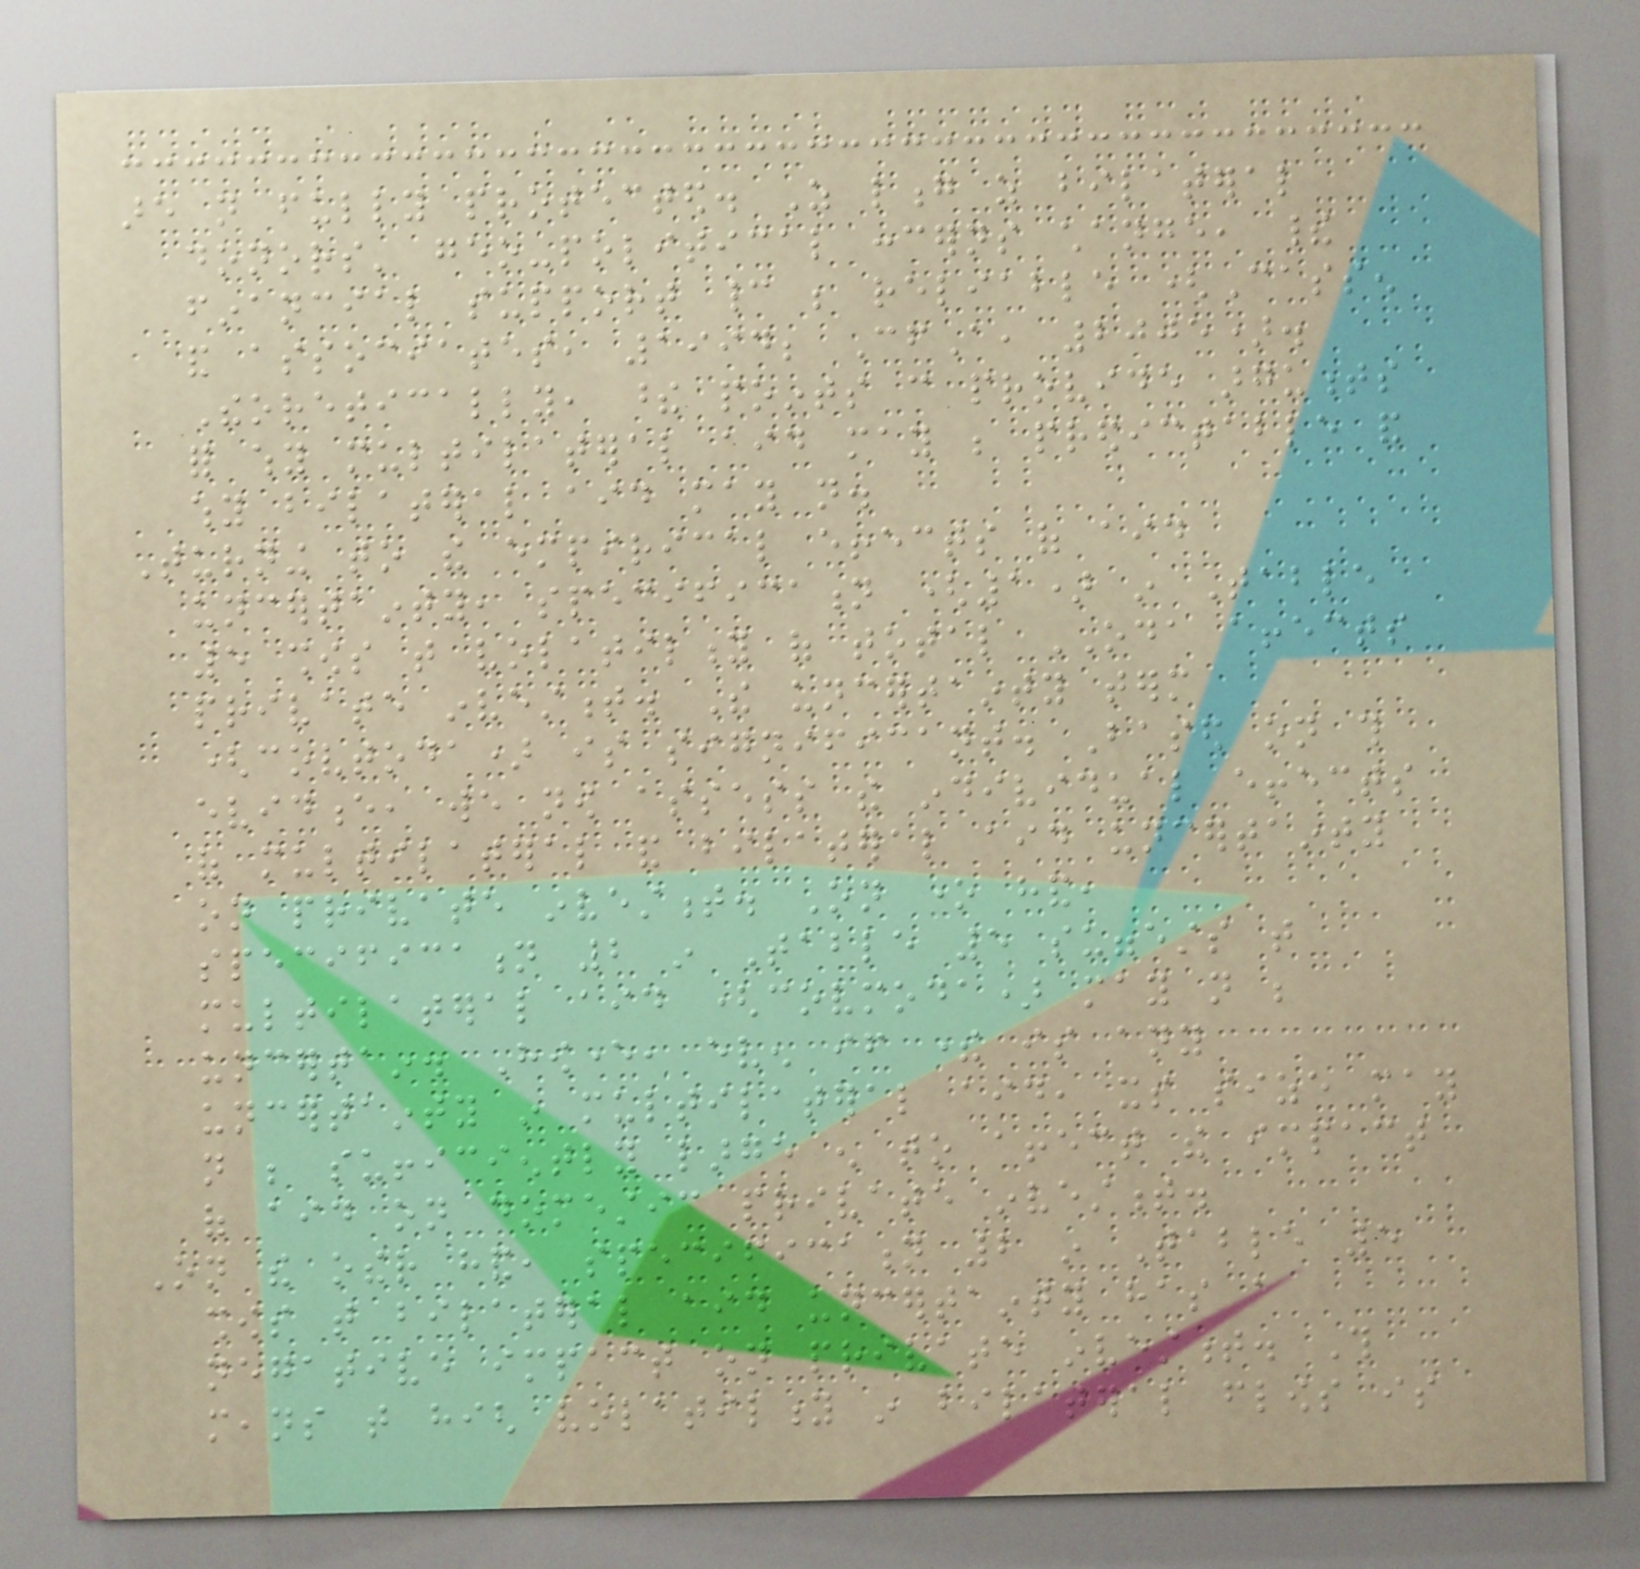are not fully protected. As long as bilateral
donors' geo-political concerns change, their
financial support cannot be reliable (Cassen
and associates, 1994; CfA, 2005).
Theoretically, these points can provide arguments
for why multilateral aid may be predictable and
why bilateral aid may not.
Turning to the empirical effects of aid
uncertainty, specification (1) in Table
5 shows that volatility of total ODA affects
private investment. The uncertainty term
(covtoda) is significant. Based on this
evidence, we now assess the individual effects
of multilateral and bilateral aid uncertainty
on private investment. On one hand,
specification 2 in Table 5 suggests that
multilateral aid (covmoda) may not be
uncertain. However, even if there is any
uncertainty in multilateral aid, its size may
not be sufficiently large enough to affect the impact
of aid on domestic private investment.
On the other hand, specification 2 in Table 5
shows that bilateral aid uncertainty has a
negative impact on private investment. This
means that high volatility in bilateral flows is
